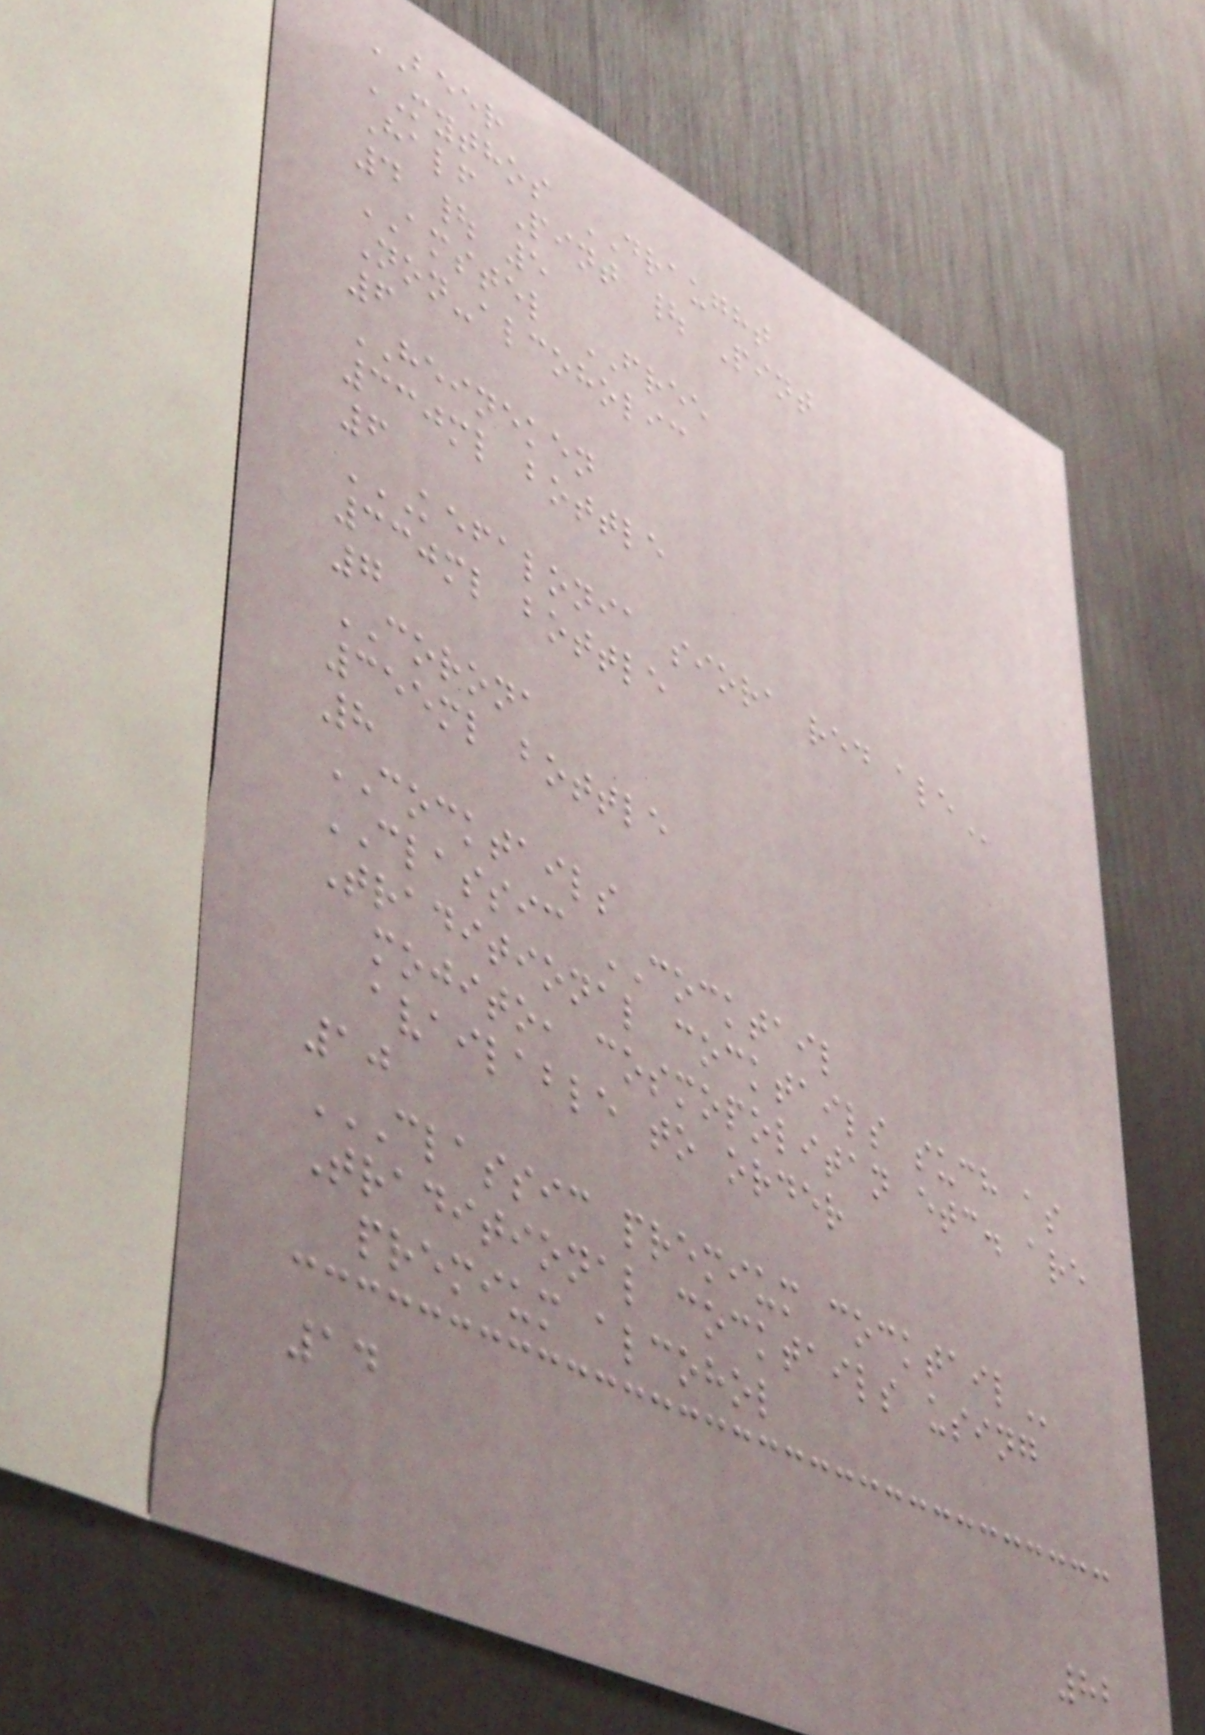BEER
MYTHOS DRAUGHT
Half Pint | Pint
4 | 5
AMSTEL FREE
Non-alcoholic
6
HEINEKEN
330ml bottle
6
KEFALONIA SIORA RED ALE
330ml bottle
7
CORONA
355ml bottle
8
COCKTAILS
CLASSIC COCKTAIL
Traditional cocktails such as
mojito, cosmopolitan etc. are
available to order
10
CLASSIC PREMIUM COCKTAIL
Traditional cocktails using
premium alcohol
14
82
